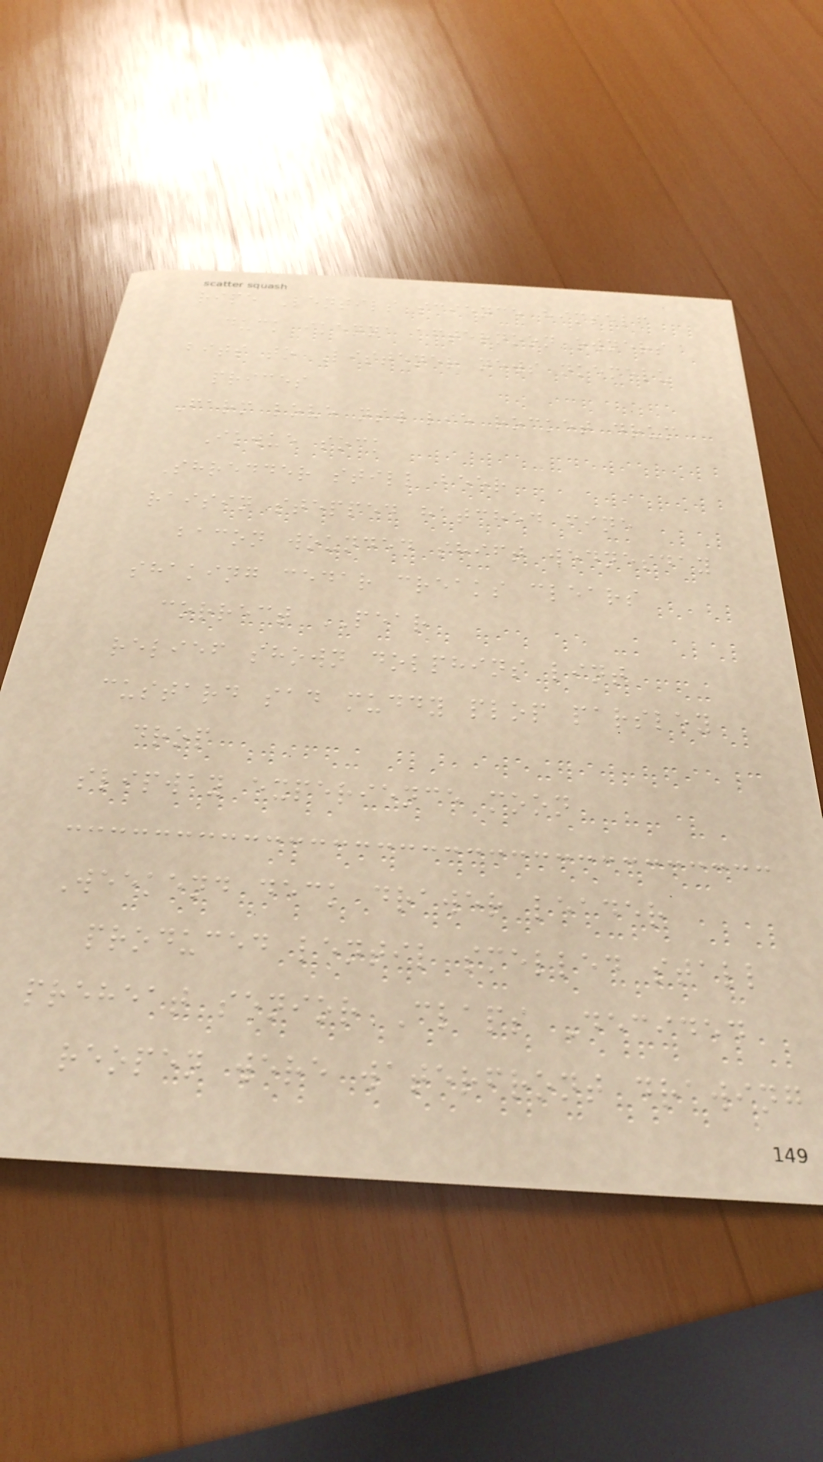ripe Lentils science himself
duck ikenna afternoon owners
bits to Listener news nkemelu
prices
Farm love nsw lie rocket drum
Ikwue sock
Shredder still beer
raisin stepped hatched fine
bacon wounded shift wednesday
shaking cedar creaks clears
correct PEAR
relief shown dolphins lint
custard sad muddy plop parsley
drop
slipway experience moon
Weekend deck drawer leader
produced lentil smelled stall
preheat senior Claps Decided
reopen were waterfront drawing
